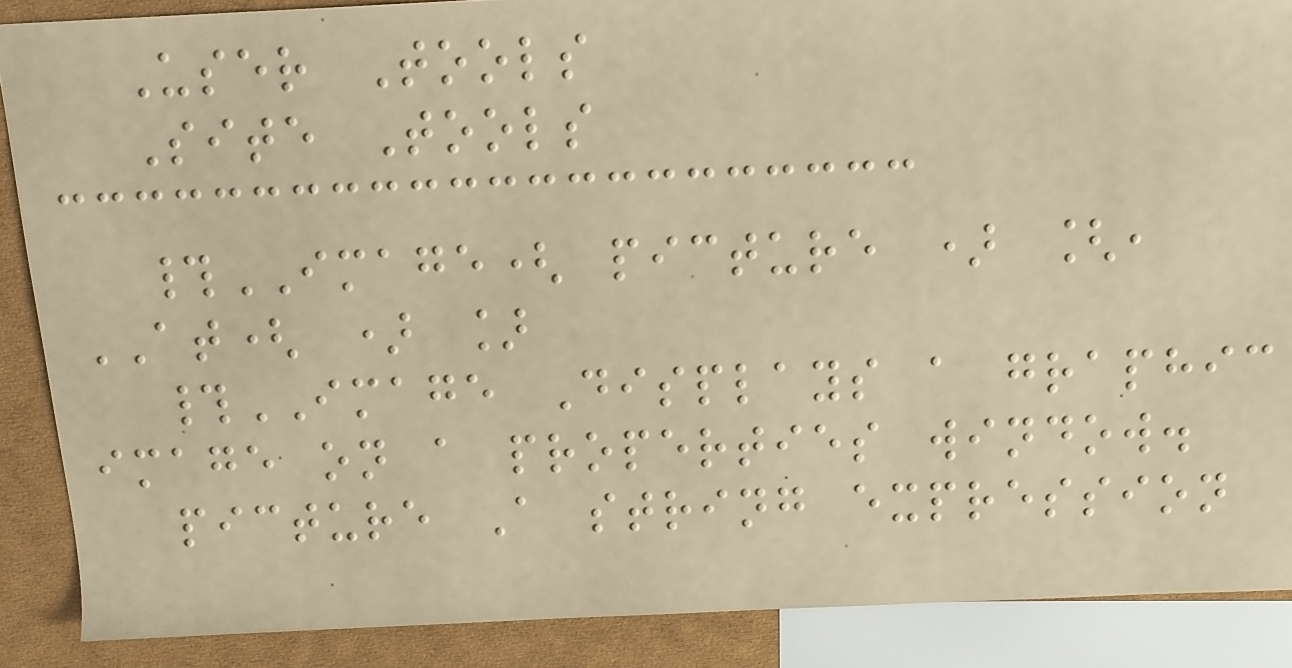User Tools
Site Tools
#IMAGE( picture ) [,
AT( ) ]
#IMAGE Displays a graphic
image on a properties window.
picture A string expression
